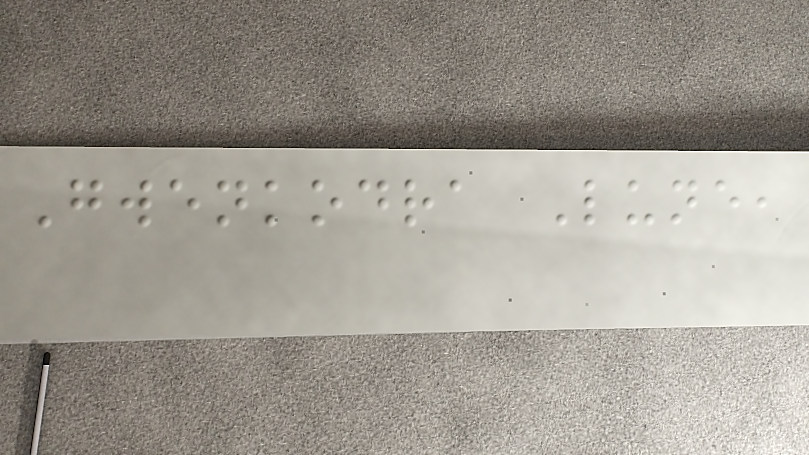Gwenkodra Lune,
